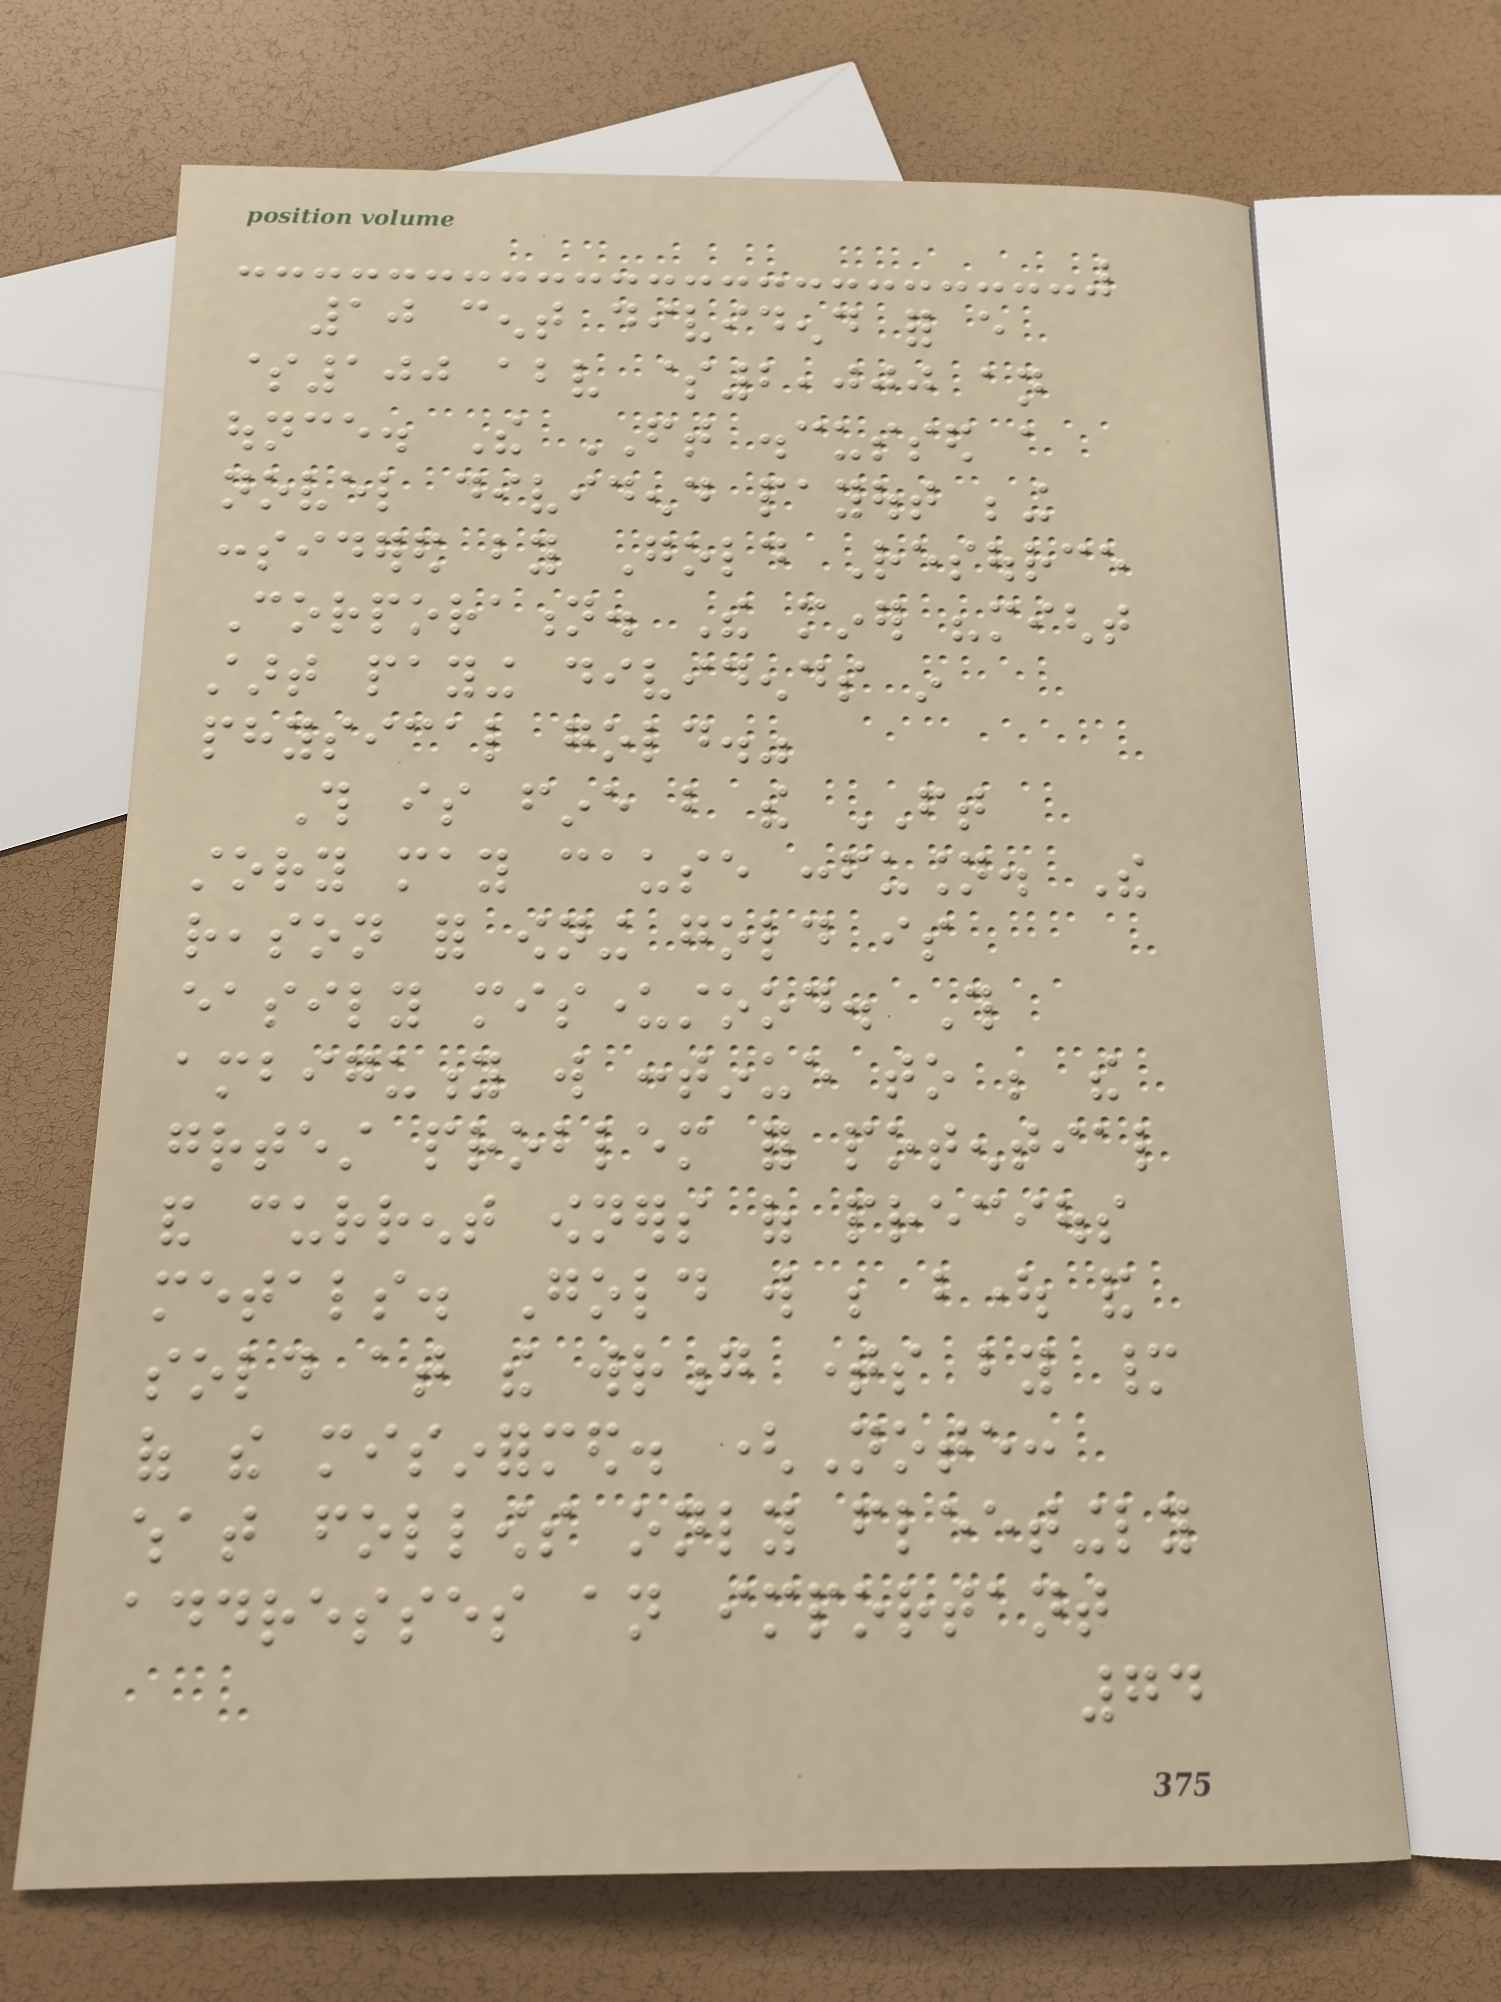10 cent dividend for every
$100 above $2,000 an
ounce. The FT discussed a
novel dividend payout being
considered by Gold Resource
Corporation. The miner "might
start paying dividends in
physical gold."
This is fine but the FT
story may cause confusion. The
reason for owning gold is
easily misunderstood. This
ambiguity will continue to be the
greatest problem for potential
and current owners of precious
metals. Gold will be bought and
sold at the wrong times by many
of the misinformed. (Note:
what follows only fleetingly
addresses an important
74
